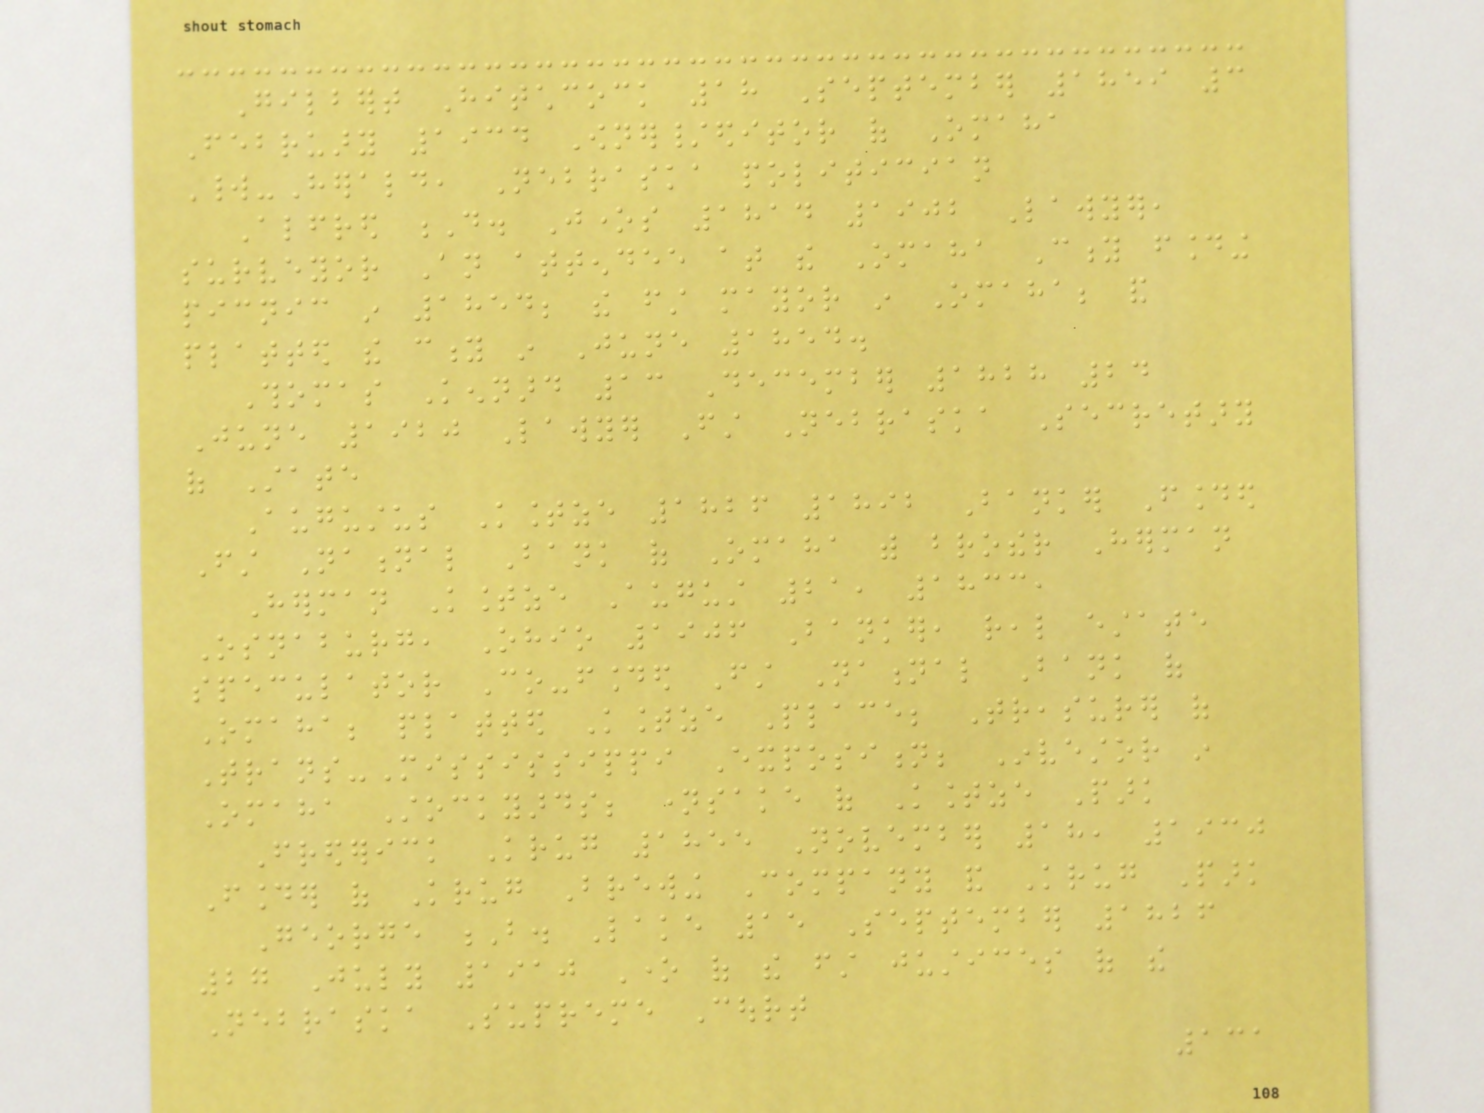Gilbert Hitchcock 18 September 1859 3
February 1934 Owner/editor of Omaha
World-Herald, Nebraska politician
Alfred D. Jones 1814 1902 Lawyer,
surveyor An attendee at the Omaha City founding
picnic in 1854; the first mayor in Omaha; and
platted the city in June 1854.
Thomas Kennard 13 December 1828 24
June 1920 Lawyer First Nebraska Secretary
of State
Augustus Kountze 1826 1892 Banker Founded
First National Bank of Omaha with brother Herman
Herman Kountze August 21, 1833,
Osnaburg, Ohio 1906 Banker, real estate
speculator Co-founded First National Bank of
Omaha; platted Kountze Place; Treasurer of
Trans-Mississippi Exposition; Investor in
Omaha Stockyards; namesake of Kountze Park
Frederick Krug 1855 November 18, 1930
Founder of Krug Brewing Company and Krug Park
George B. Lake 15 September 1826
27 July 1910 One of the first justices of the
Nebraska Supreme Court
131
